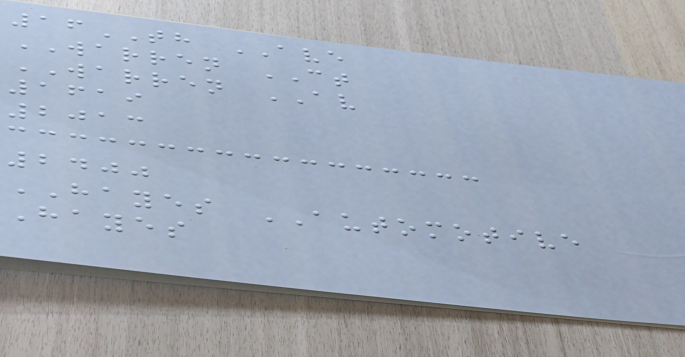16TH AVE
WARREN CT
WARREN AV
1619
2013
2400
HAYES AUTOMOTIVE
Hayes
